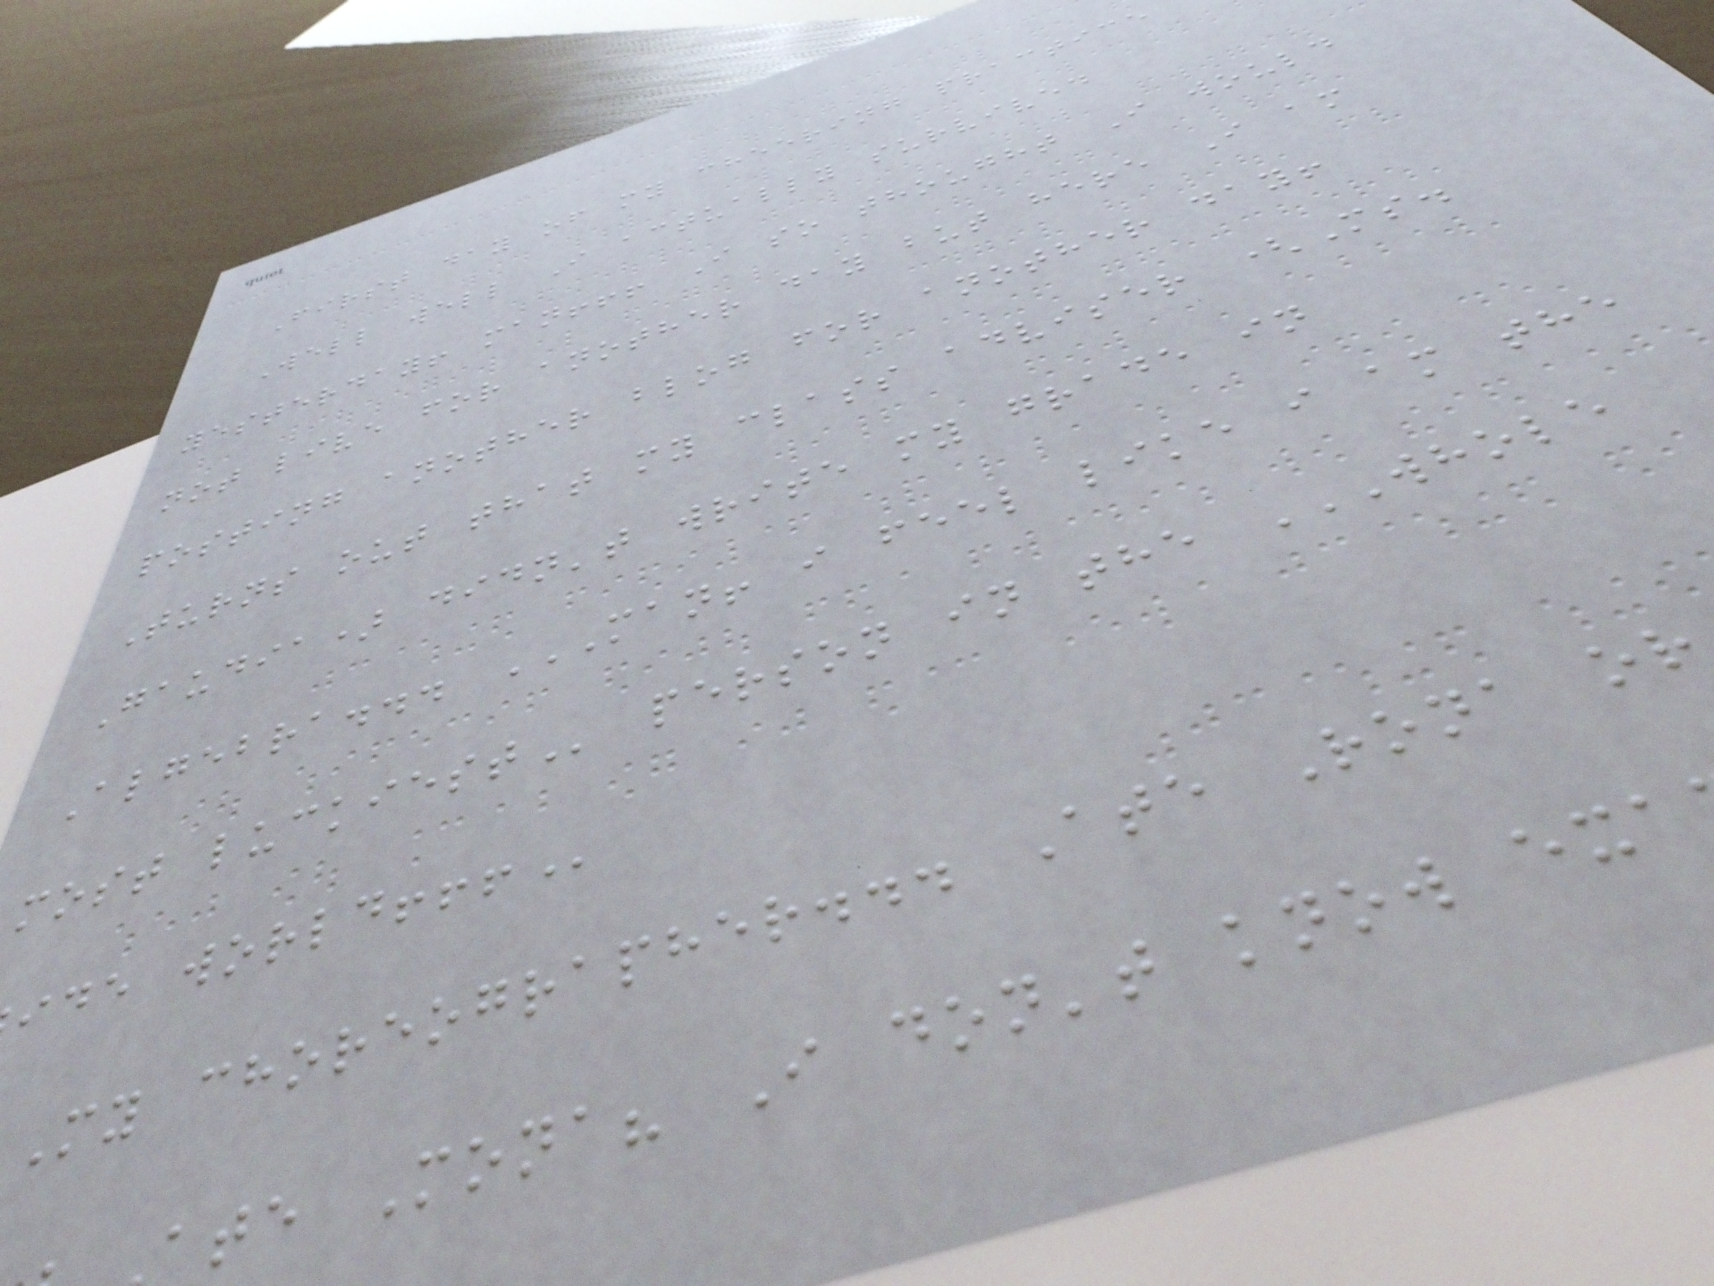First day of my cheering practice
Well well I actually survived
yesterday! man!!! I so thought I would
not live for another day but here I am
posting another blog for another day!
Turns out that my class adviser (Ms.
Gaudia) didn't write my grade in
Algebra... MAN! I FEEL LIKE I AM THE
My choreographer... Ate Rona or
ate Mona? I don't know exa
